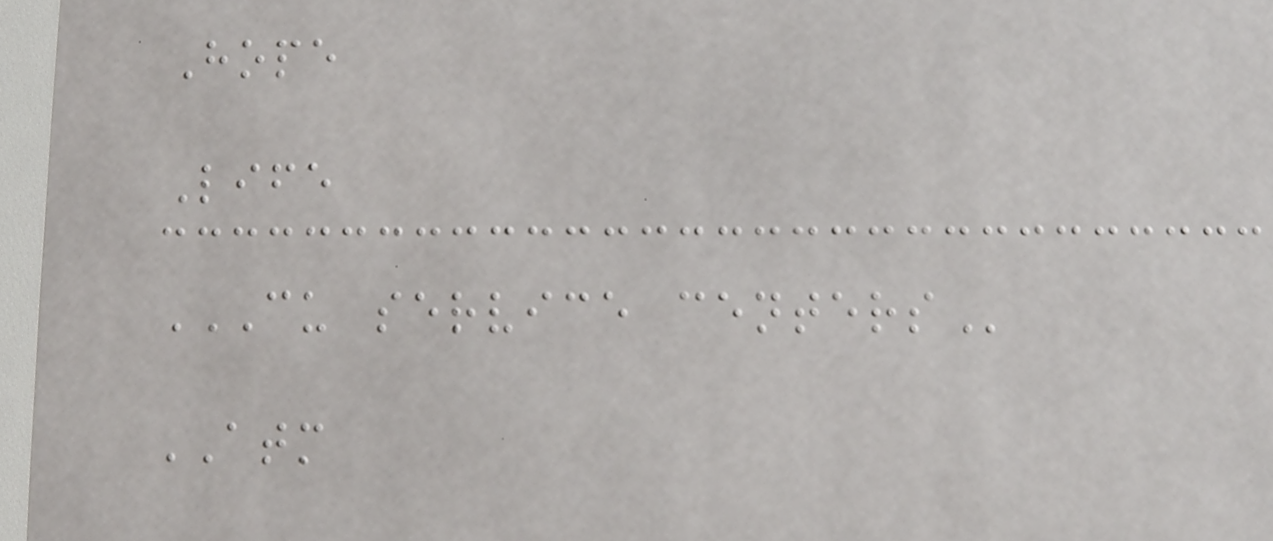Hope
Life
CU SERVICE CENTERS
ATM
